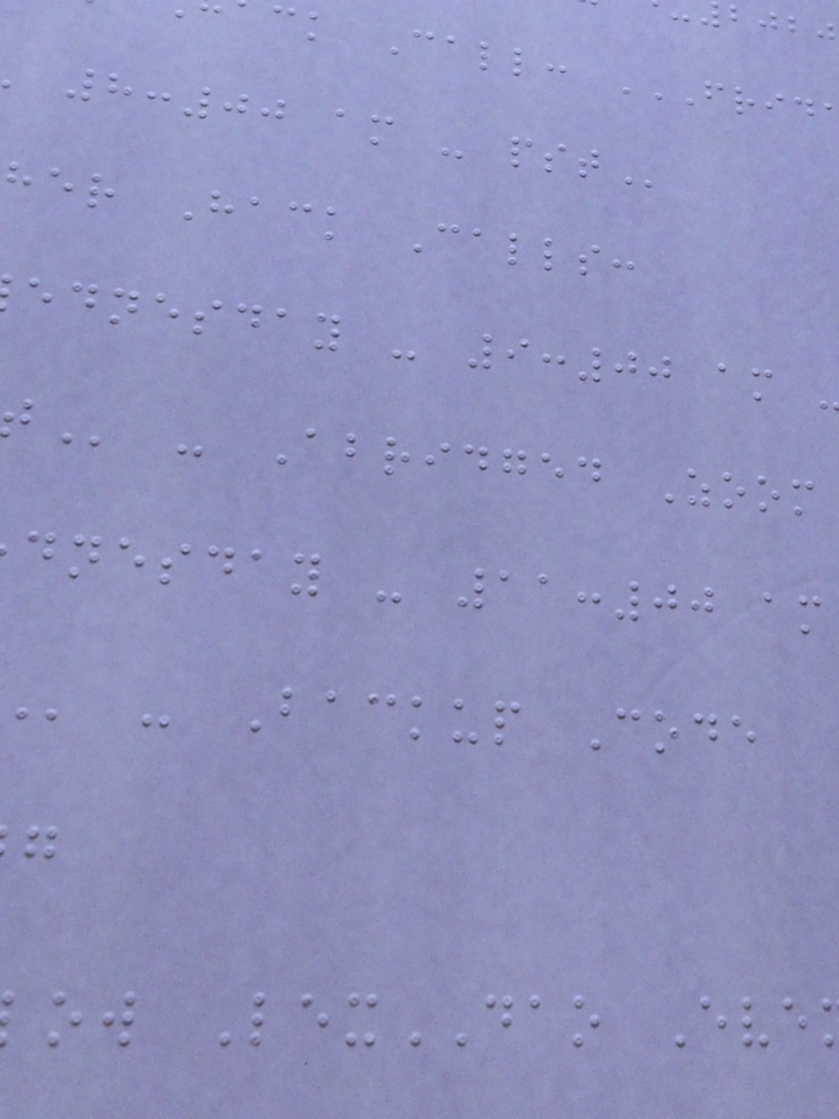ck Call:
8:00 am -
her Hack Calls:
ednesday - 9:00 am
- Abridged Zoom
dnesday - 11:00 am
- Backup Code
ow LexDAO Eve
